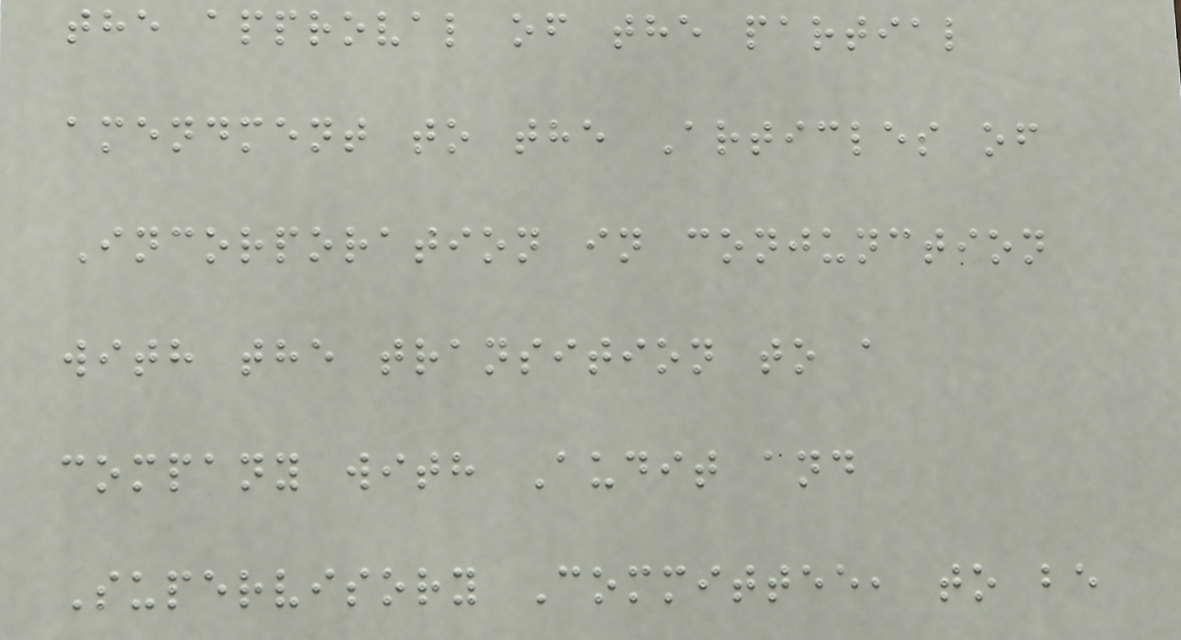the approval of the partial
amendment to the Articles of
Incorporation in conjunction
with the transition to a
company with Audit and
Supervisory Committee, to be
